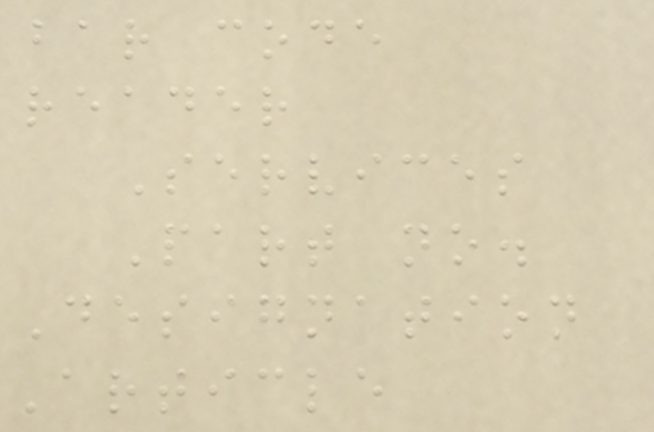bar code
reader
Services
Part no.
Designation
Article
